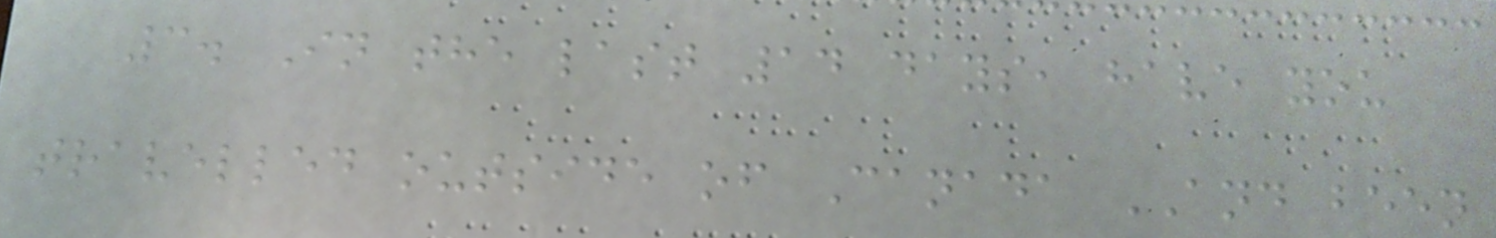3. In the last 14 days, have you
travelled outside of Canada AND been
